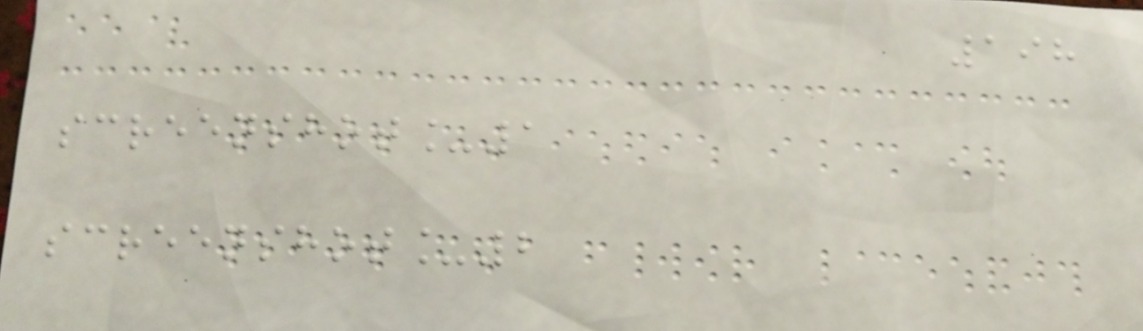198
screenshot_1
screenshot_2
